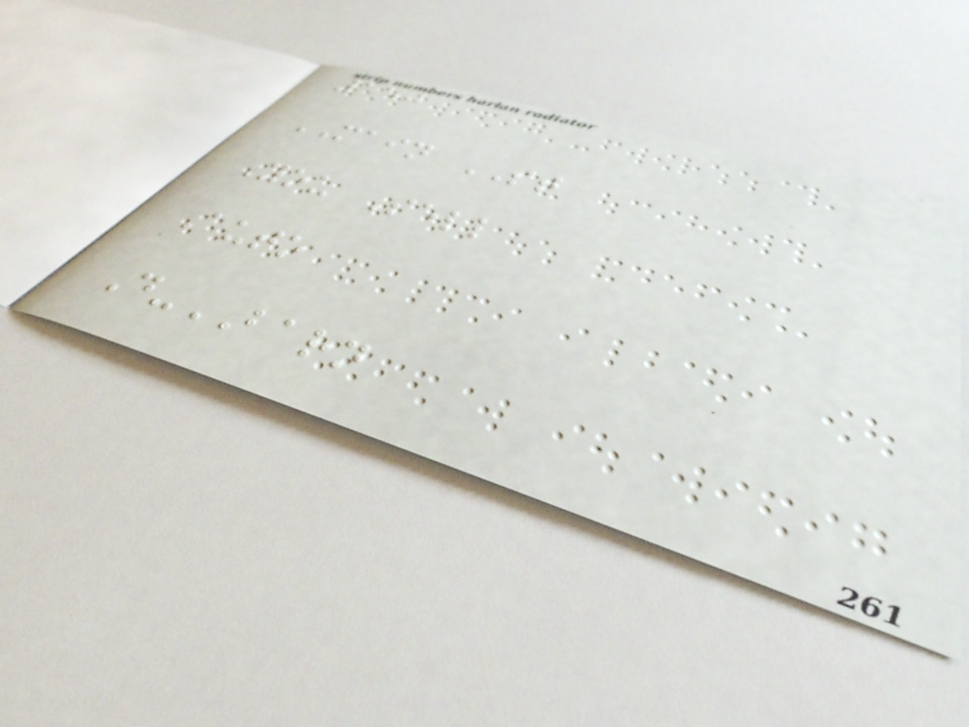150
MAIN ST
You Sell
Auto
D-BARN
